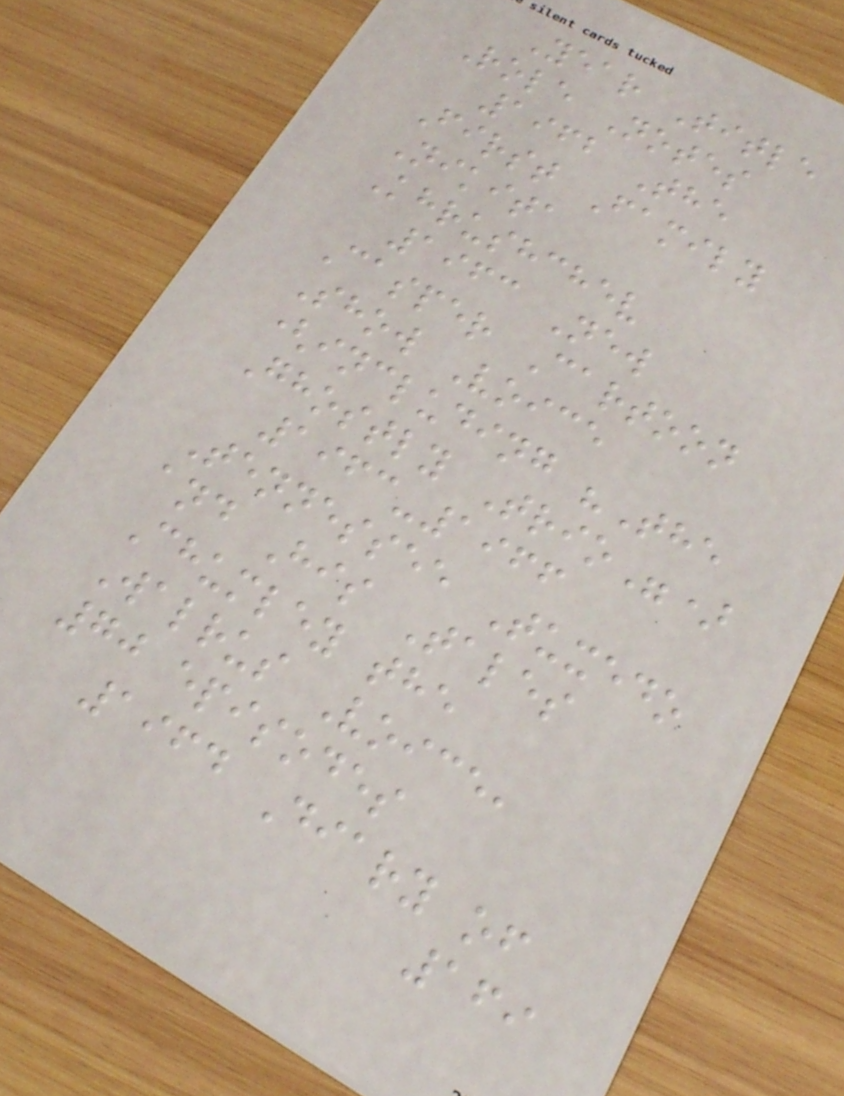Year Title
Role Notes
1962 The
First Family
Nikita
Khrushchev
1963 New
Casper Cartoon
Show Voice
(including "The
Ghostly Trio")
1963-1966
Tennessee Tuxedo
and His Tales
Chumley the
Walrus Voice,
70 episodes
1964 Diary of
169
